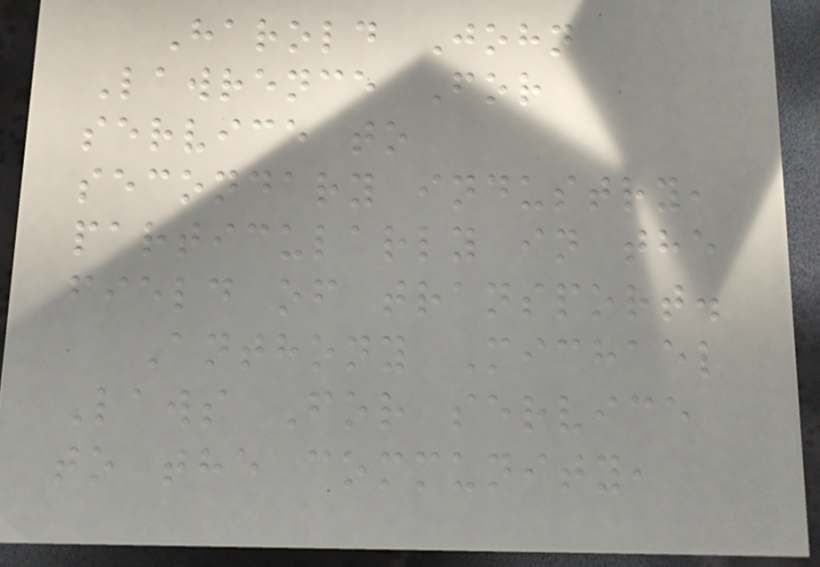Harold John
Lawrence For
service to
secondary industry,
particularly in the
field of transport.
Anthony Michael
Laws For service
to the community,
